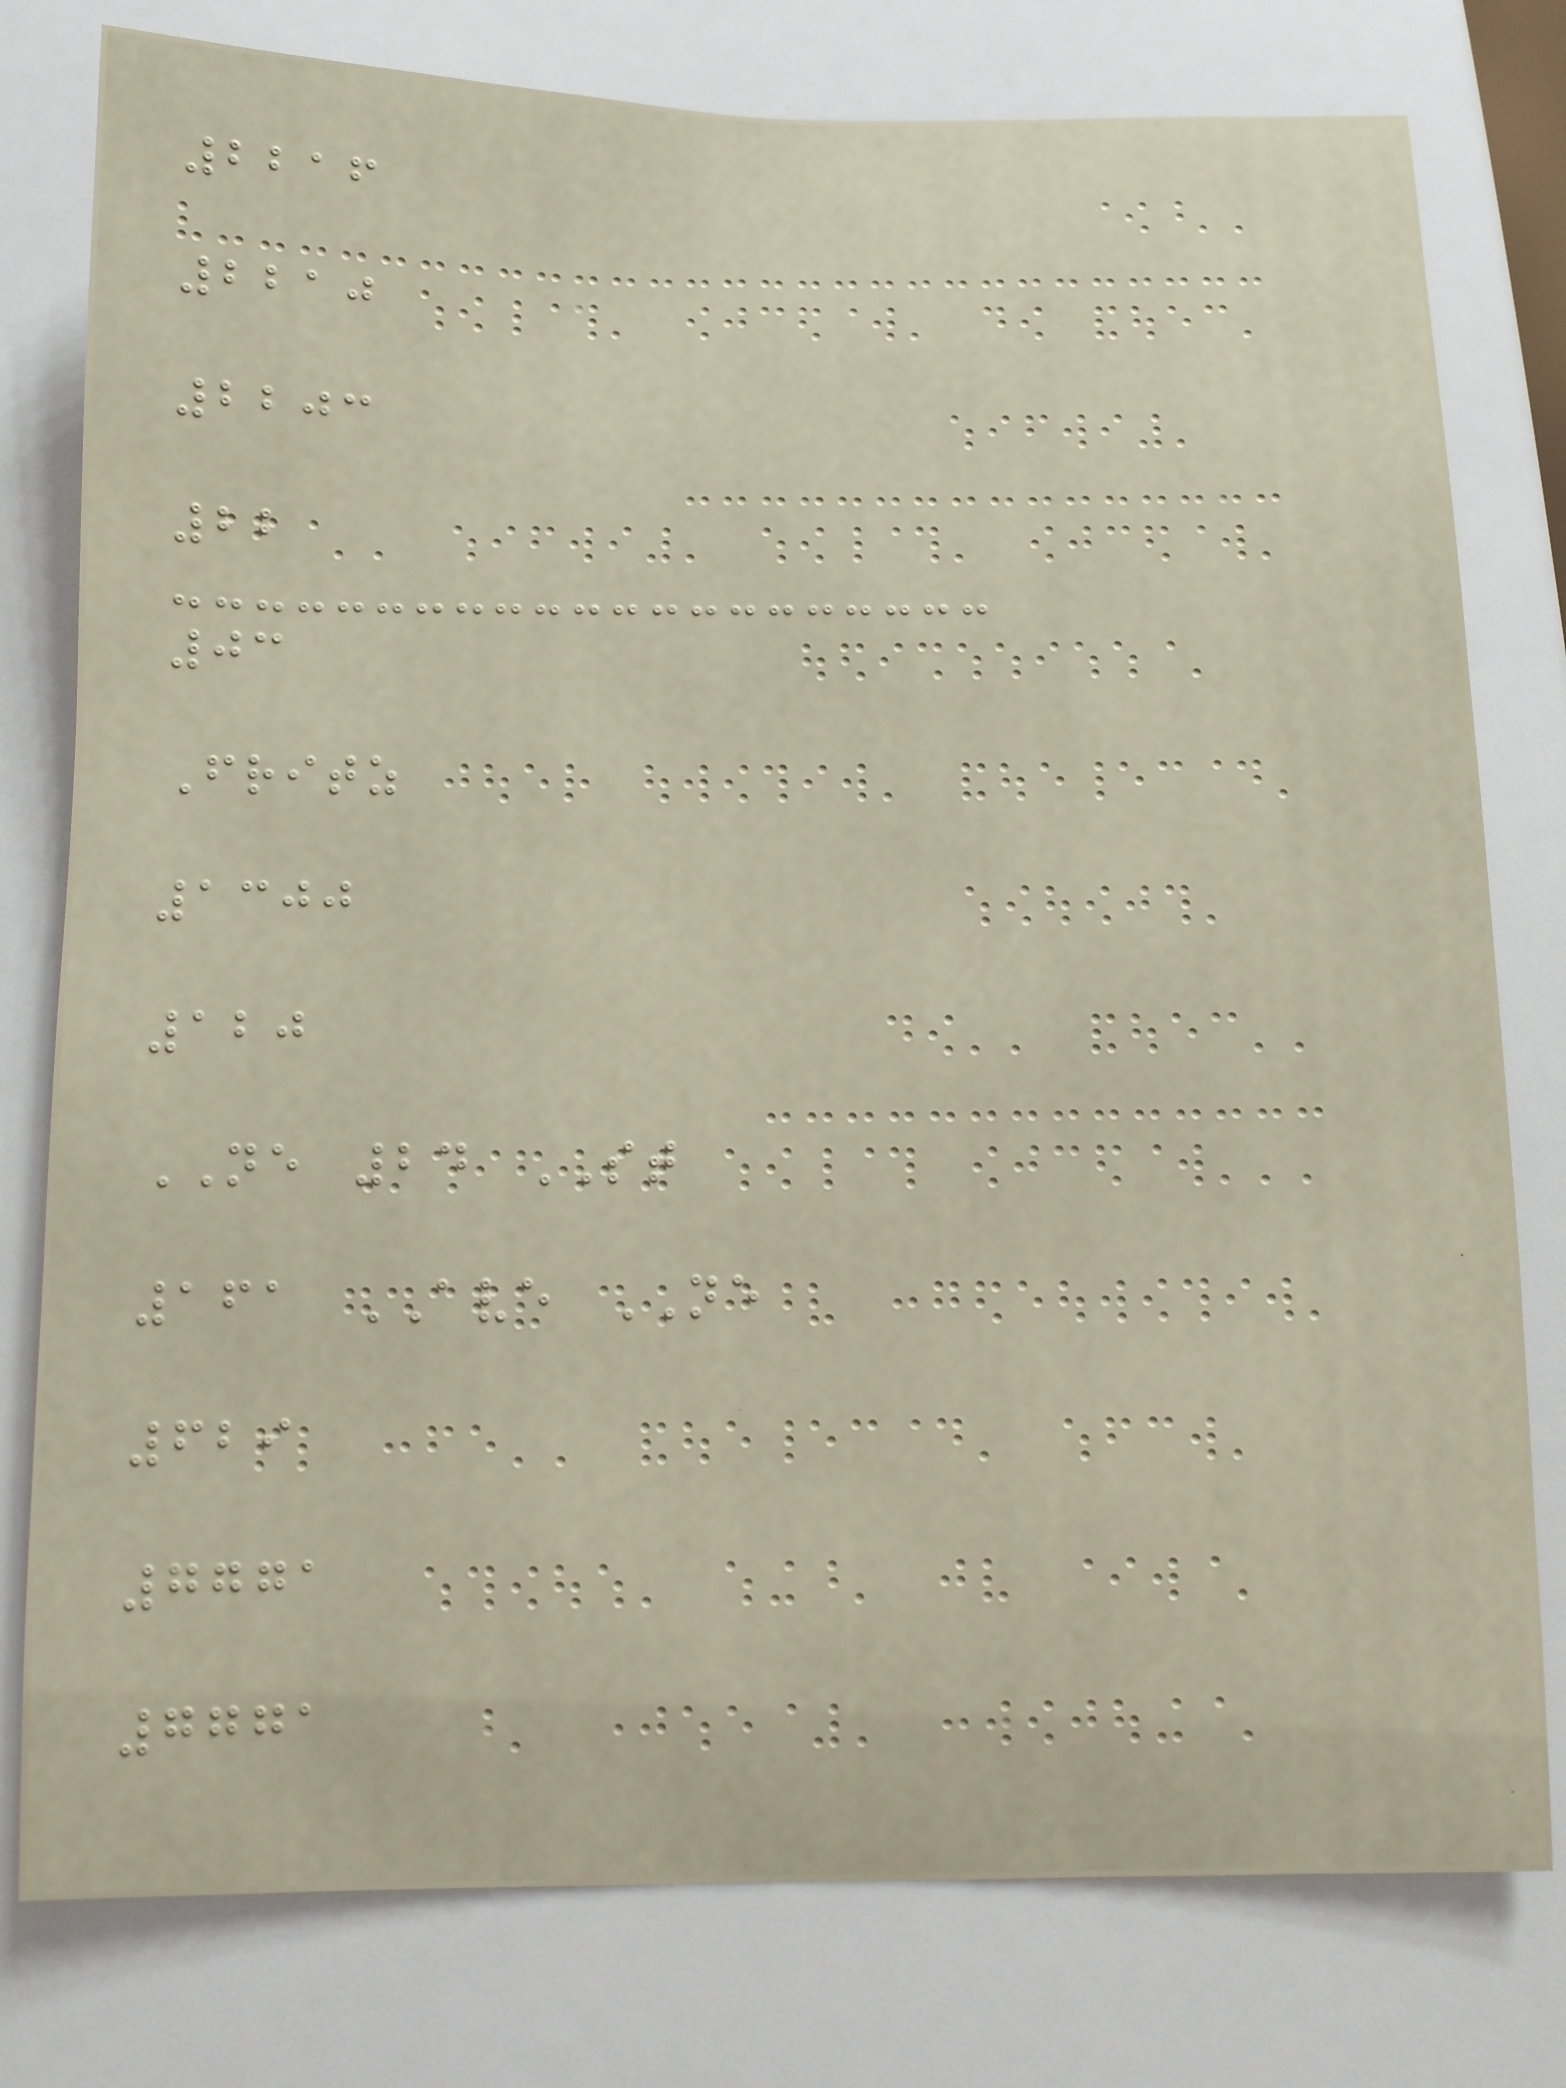2216
2210
2203
22
03
Fritz
1300
120
NE 24 ST
161 AVE NE
629
7771
7771
